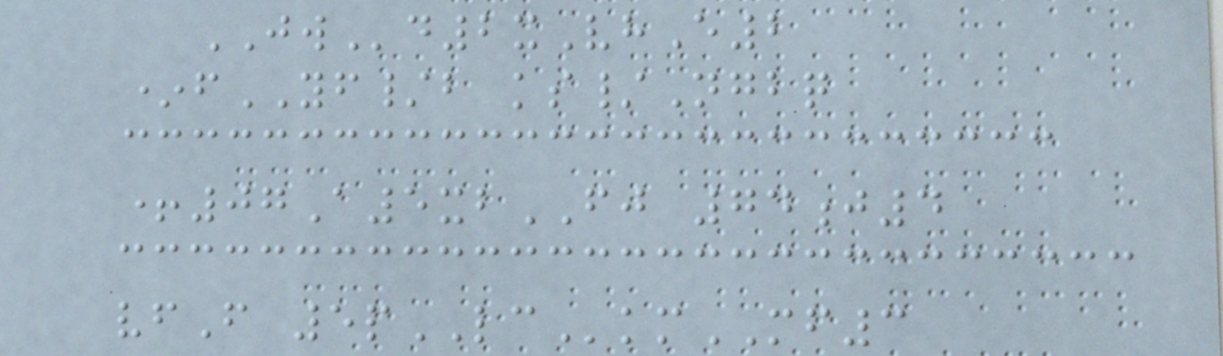JWd2xVhE2
*fYF/b ks/Ngbq
+07A5xbFJ 74j4
vfF 5pLCkmMF3
